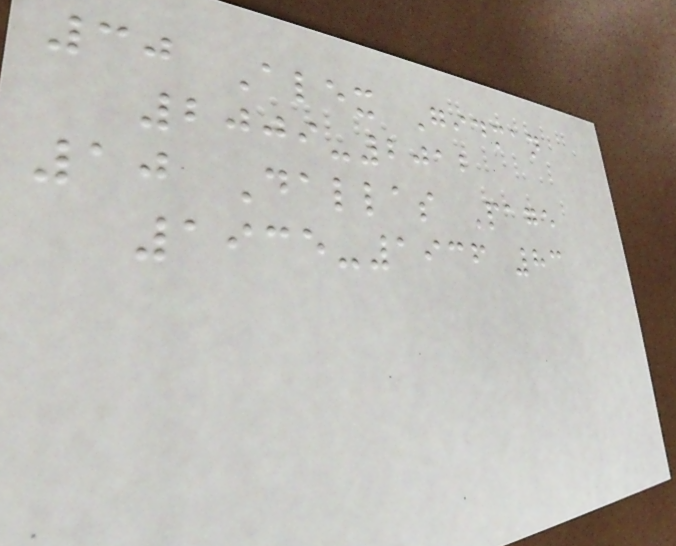30 Alex Gidman
2009-2012
10 Dallas Page
1935-1936 83
